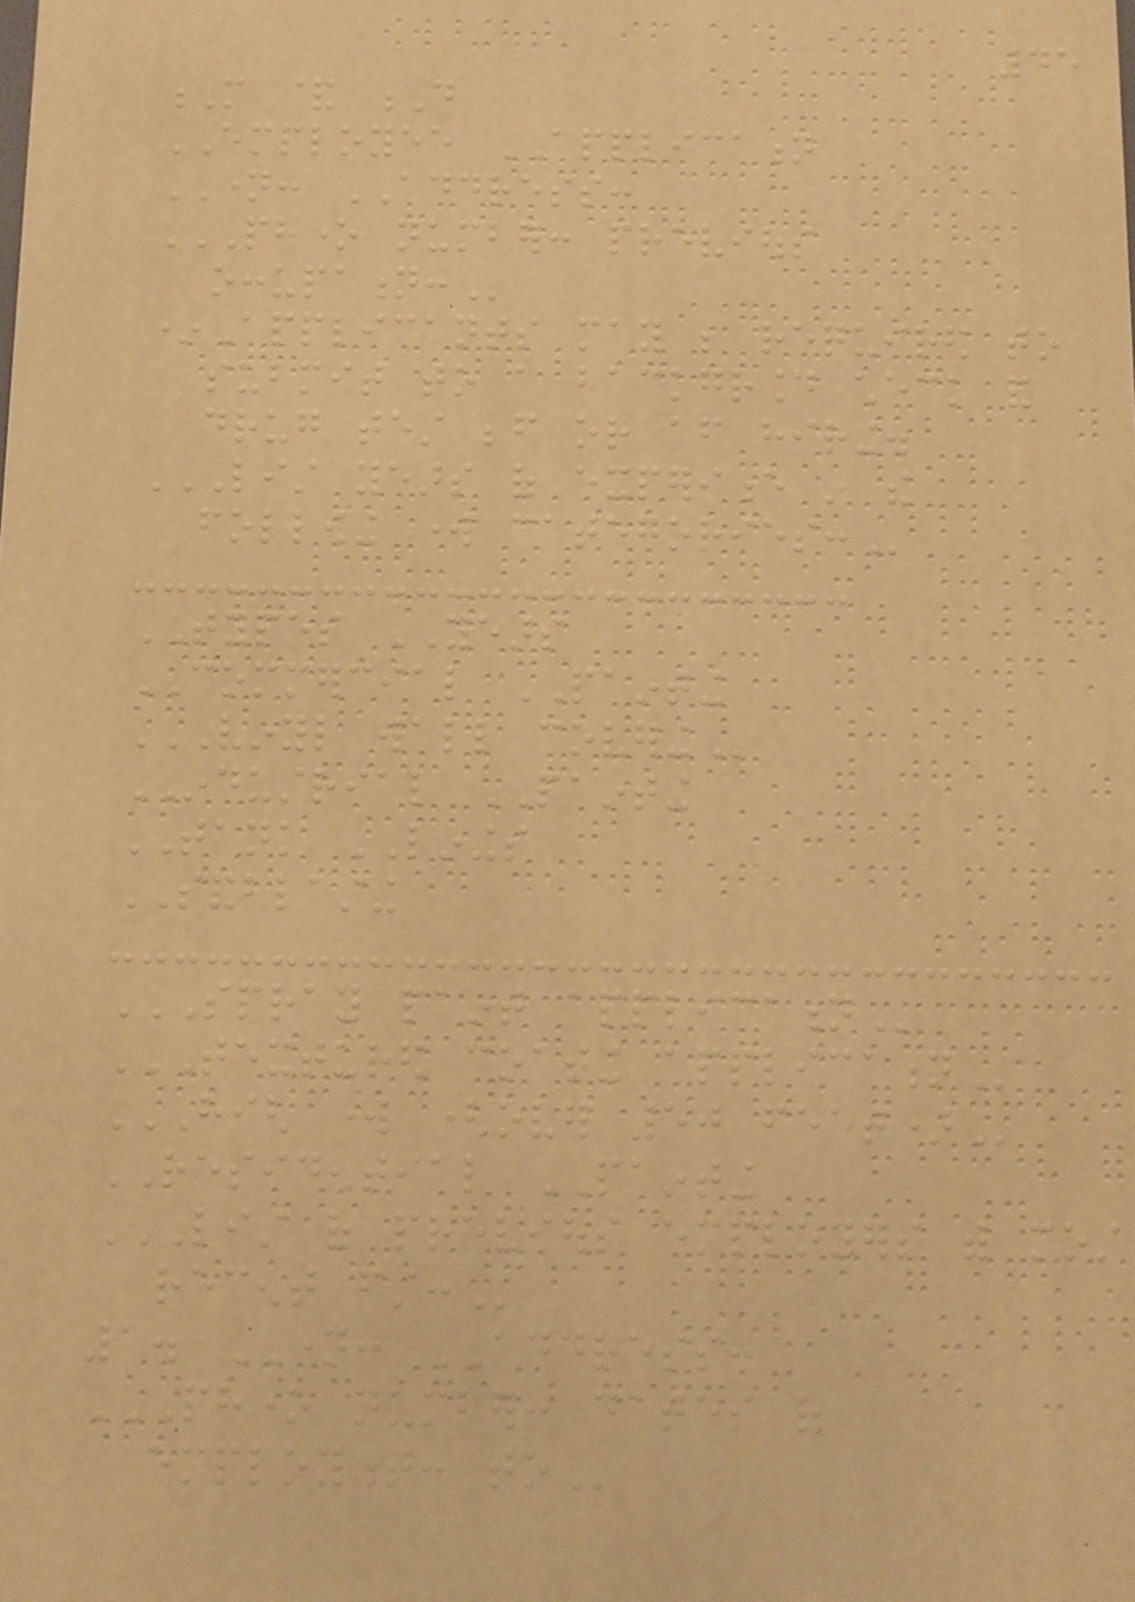45
M & D
EMPLOYEE APPLICATION
NAME: ADDRESS:
PHONE NUMBER: PREVIOUS
OCCUPATION:
*Applicants may be required to
submit to a background check and
drug test before or after hiring.
LIST YEARS OF EXPERIENCE IN THE
FOLLOWING WORK CATEGORIES:
TYPES YEARS
COMMERCIAL PAINTING
VINYL WALL COVERING
INDUSTRIAL PAINTING
TANK LININGS
SANDBLASTING
SPRAY PAINT APPLICATION
TEXTURED COATING APPLICATION
HIGH WORK (OVER 50 FEET)
RESIDENTIAL PAINTING
LIST OF PREVIOUS EMPLOYERS WITH MOST
RECENT FIRST:
1. NAME: ADDRESS:
PHONE NUMBER: DATES OF
EMPLOYMENT: TO
